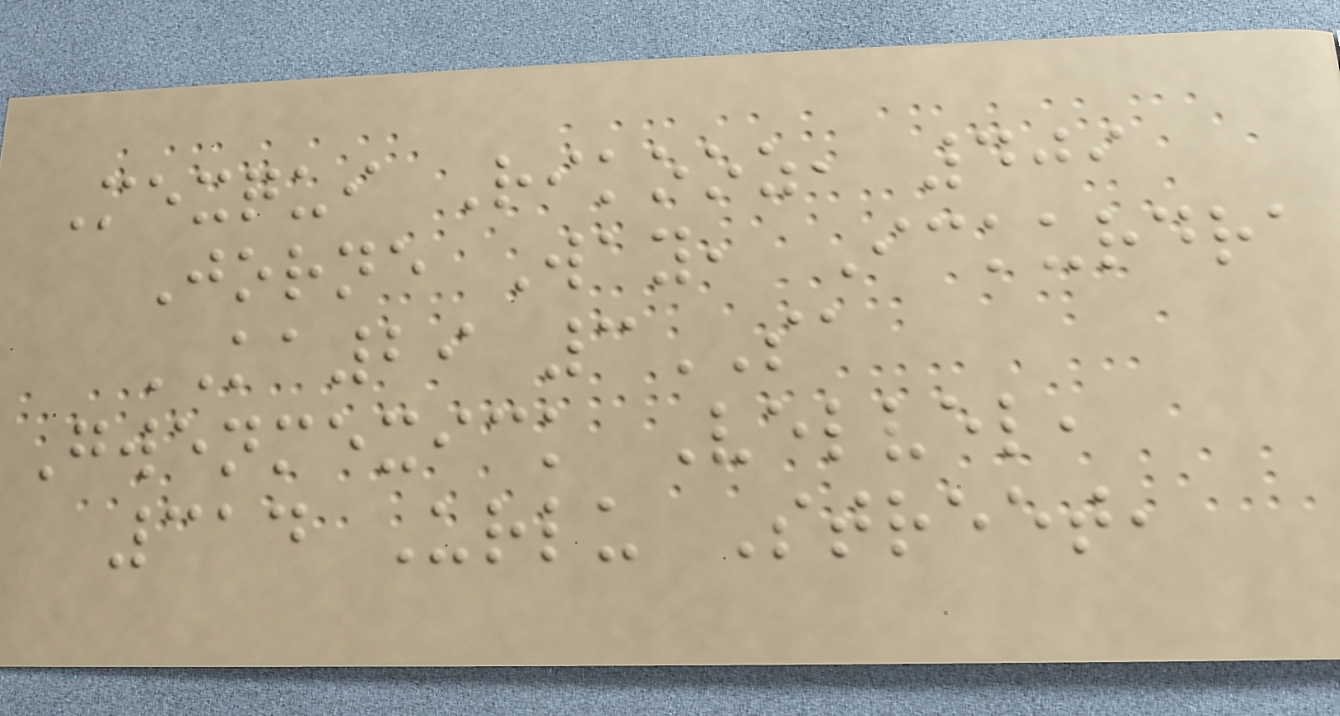Mexqui Rikooz, 409
Jorne Way, Ickurdra
KA29 3SA
Gwenmexick Velvel,
314 Urlu Street,
